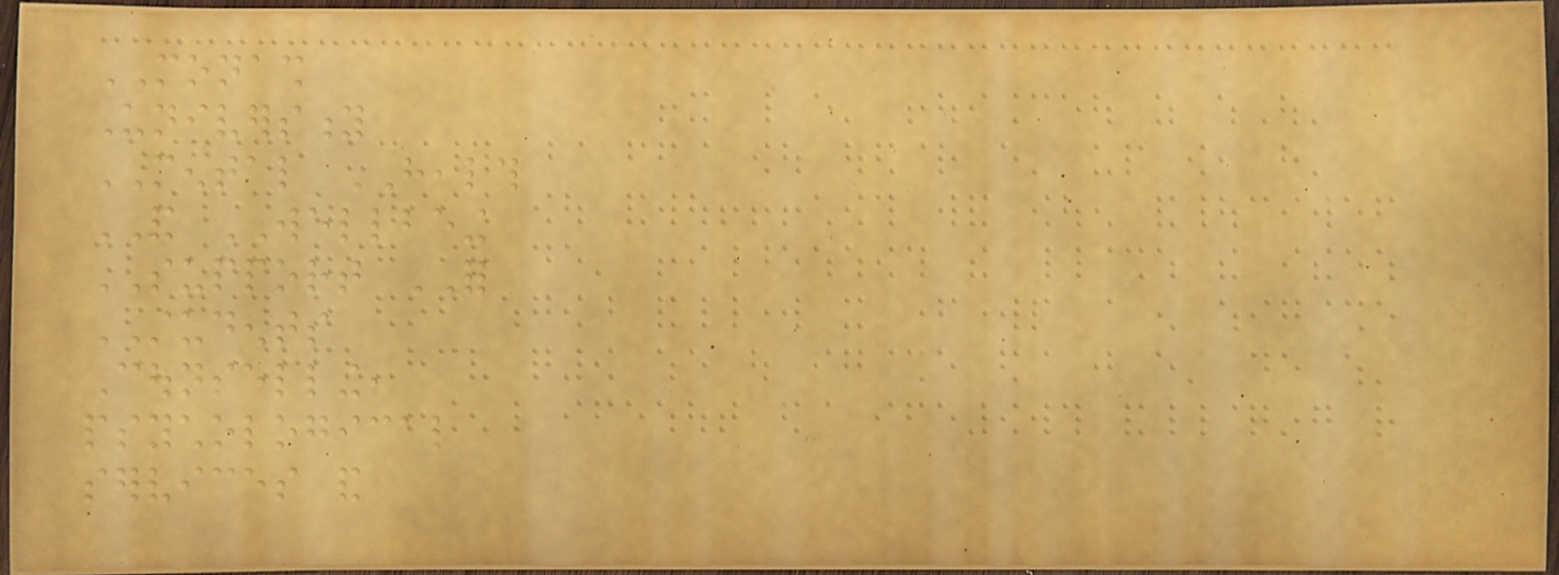MONASH
University
MENTAL HEALTH
AND WELLBEING
SUPPORT FOR
STUDENTS
Counselling,
psychological
services and
